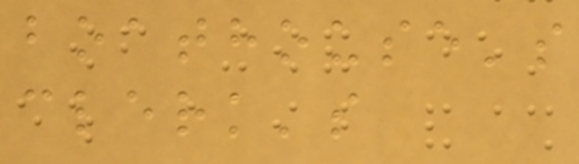boathouse's
clerk's
